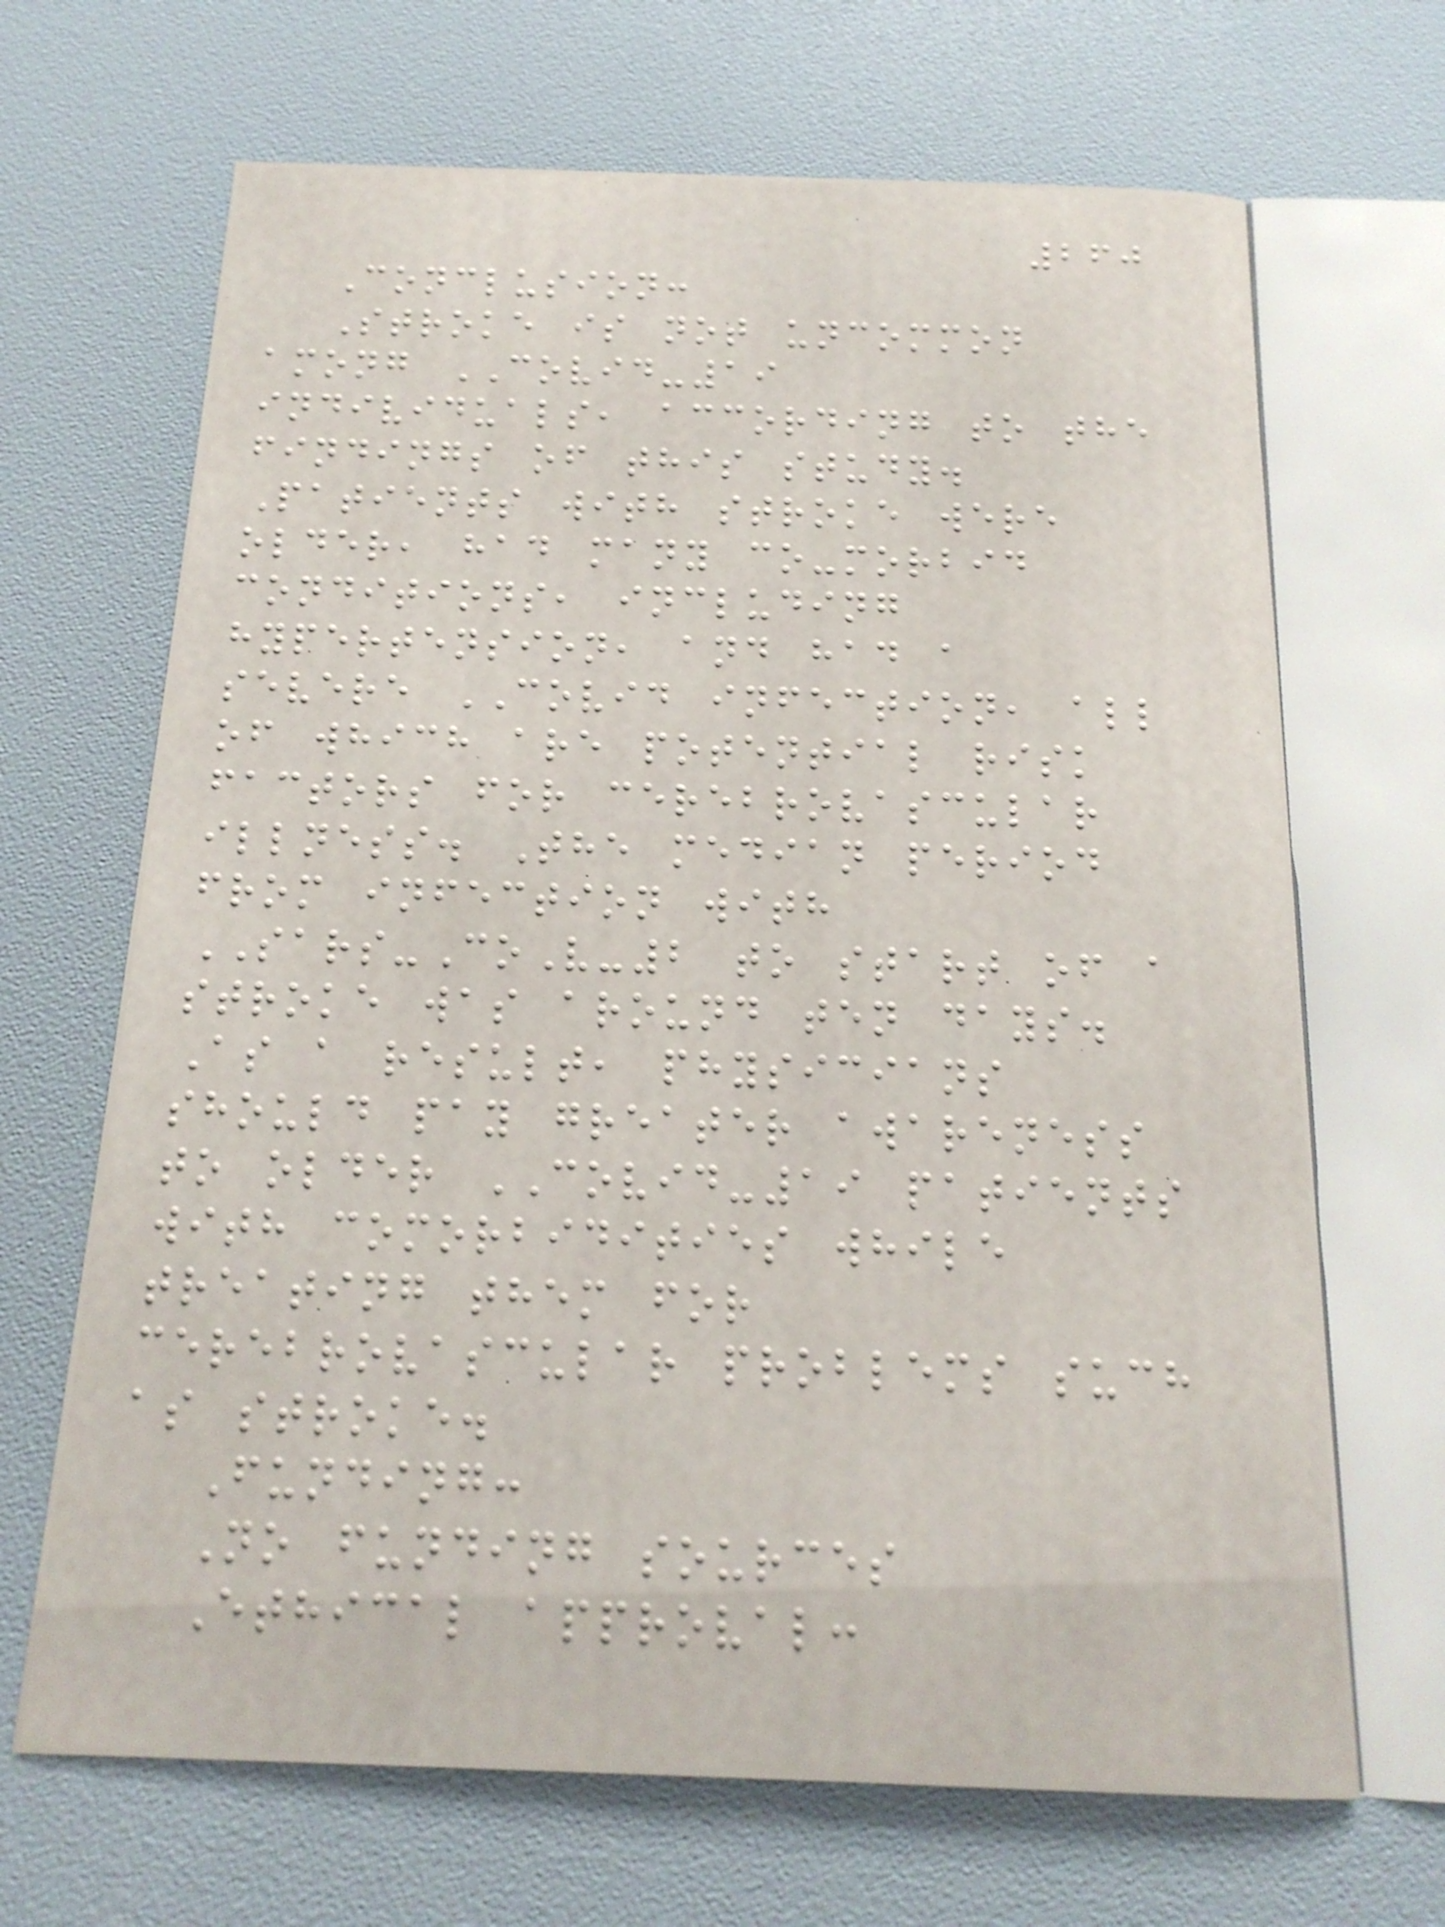260
Conclusion:
Stroke is not uncommon
among COVID-19
individuals, according to the
findings of this study.
Patients with stroke were
older, had many co-morbid
conditions, including
hypertension, and had a
severe COVID infection, all
of which are potential risk
factors for cerebrovascular
illness. The median period
from infection with
SARS-CoV-2 to start of a
stroke was around ten days.
As a result, physicians
should pay greater awareness
to older COVID-19 patients
with comorbidities while
treating them for
cerebrovascular problems such
as stroke.
Funding:
No funding sources
Ethical approval:
